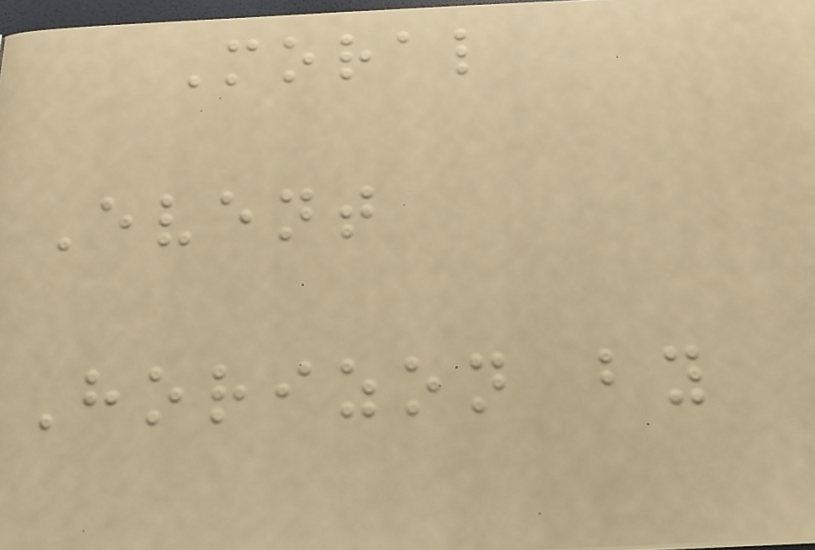Moral
Event
Horizon by
